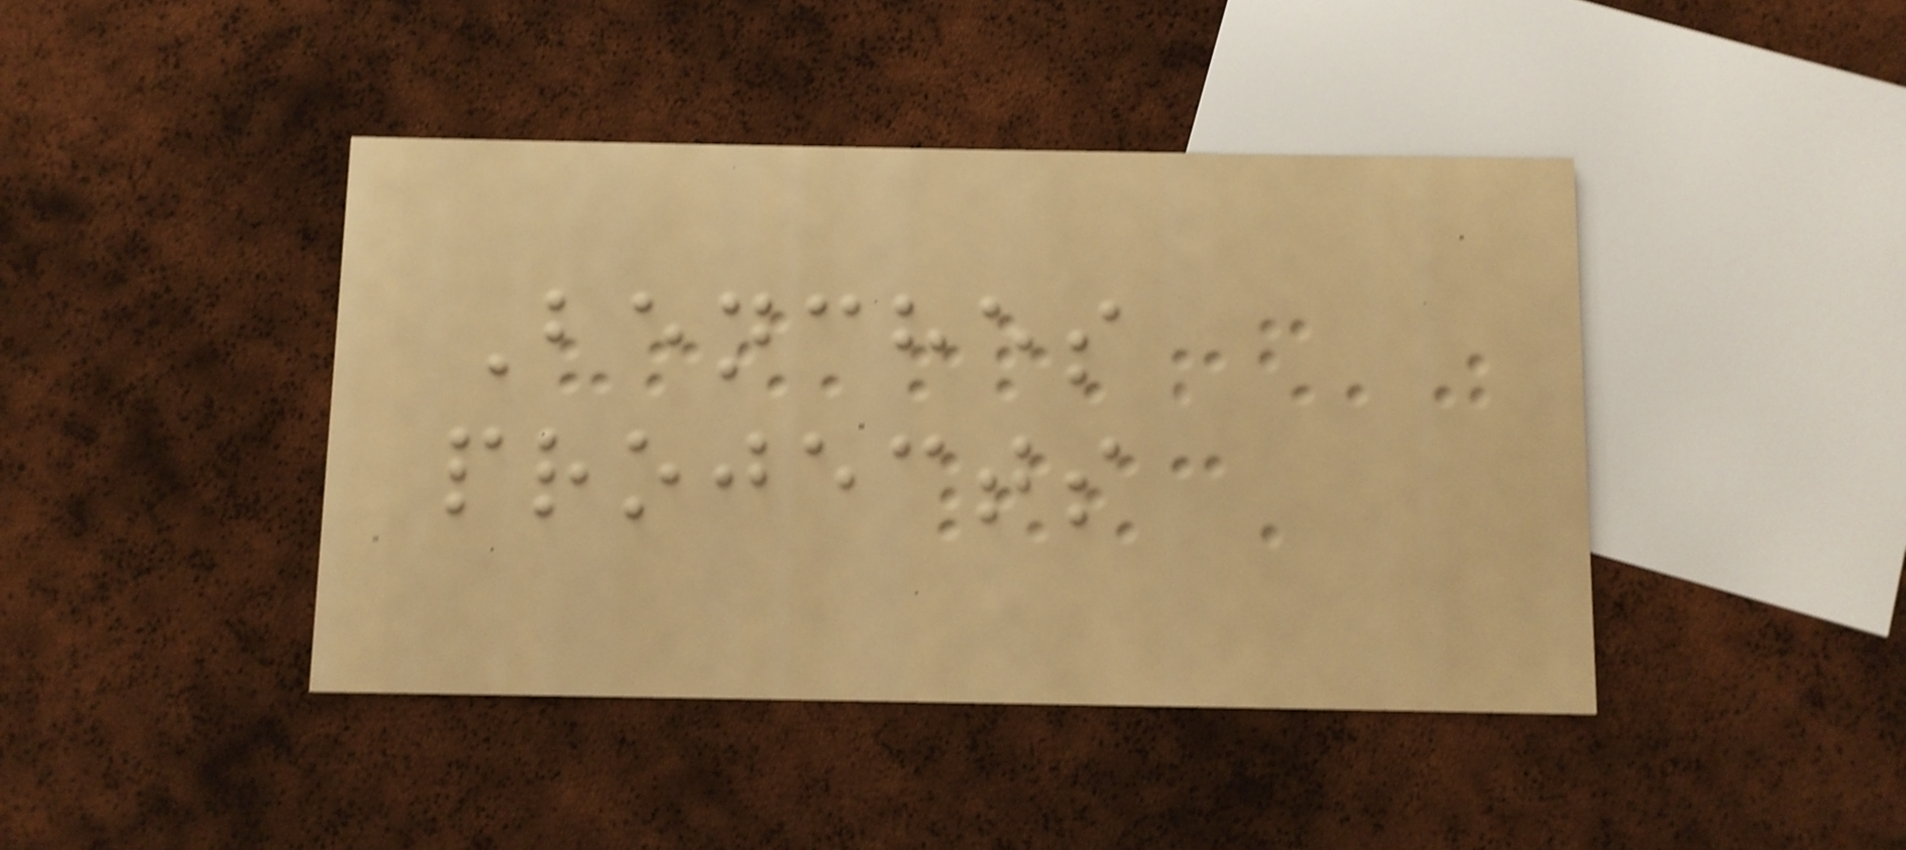Benches
projects
